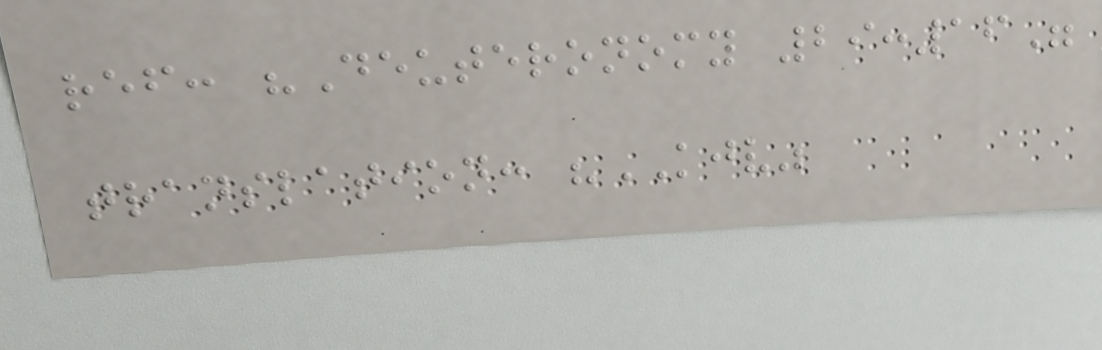ref: "Deuteronomy 29:16"
translation: "KJV"
